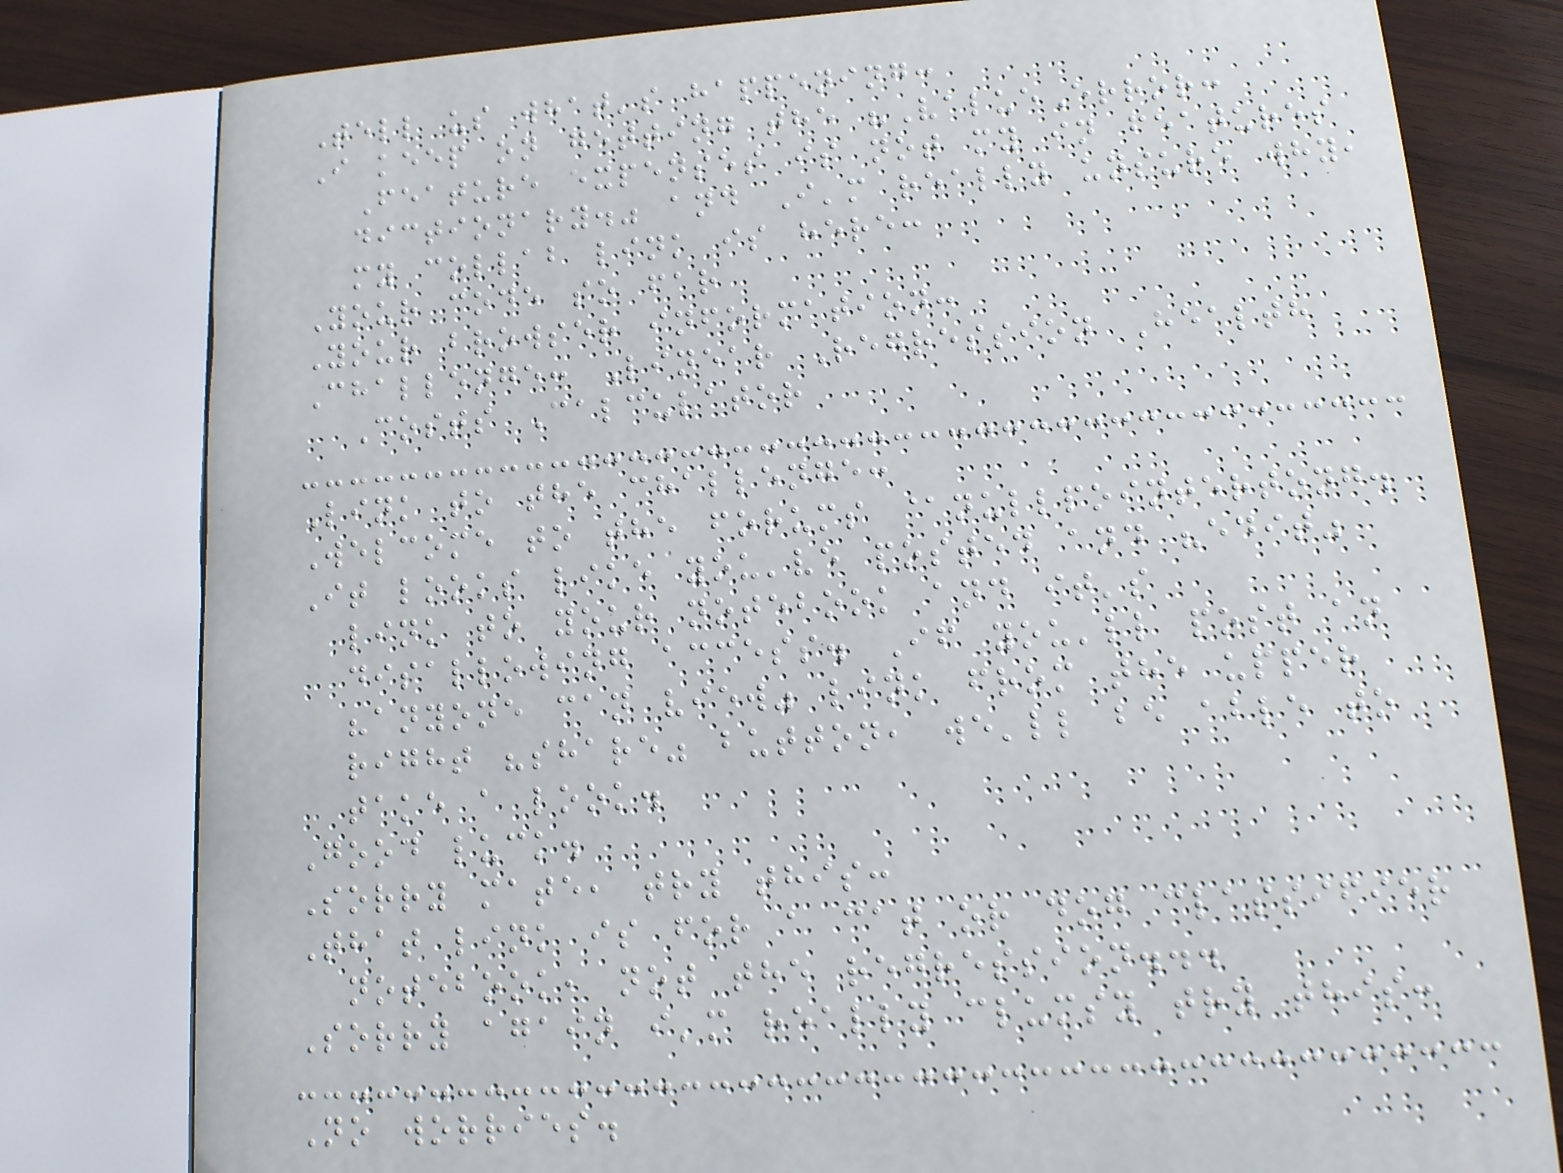Tell us what's happening:
I keep on getting the "ValueError:
Feature expenses is not my in features
dictionary." and I'm really unsure why,
my collab link is here:
Your code so far
Your browser information:
Challenge: Linear Regression Health
Costs Calculator
Link to the challenge:
Welcome to the forums @nullpointertong.
It looks like you've posted and "edit"
link to your notebook and it's
disallowing access. If you'll post an
"anyone can view" link from the upper
right "share" button, we'll be able to
take a look.
Good luck.
Sorry mate, try this:
That link is for a cat or dog classifier
notebook, not the regression...
Sorry again i'm really clumsy try this:
No worries.
